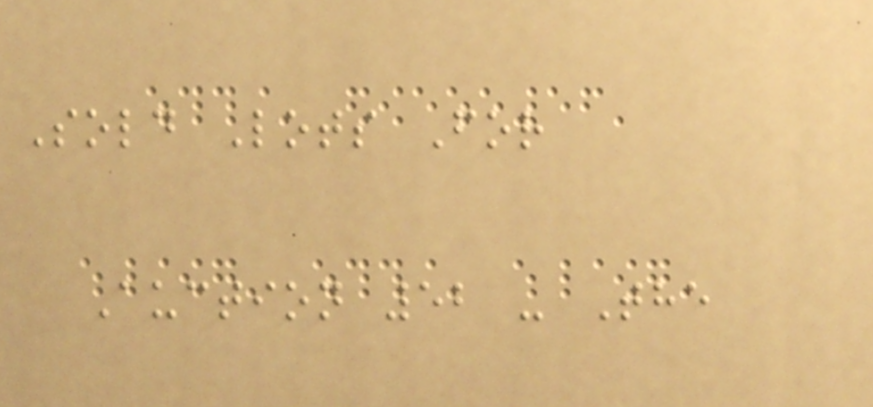Sold Lots For
Auction 52 - The
